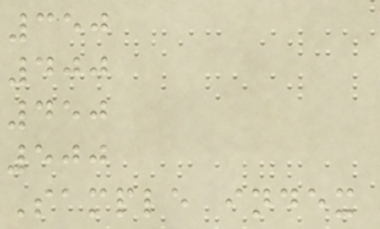350
400
450
500
Sample index
